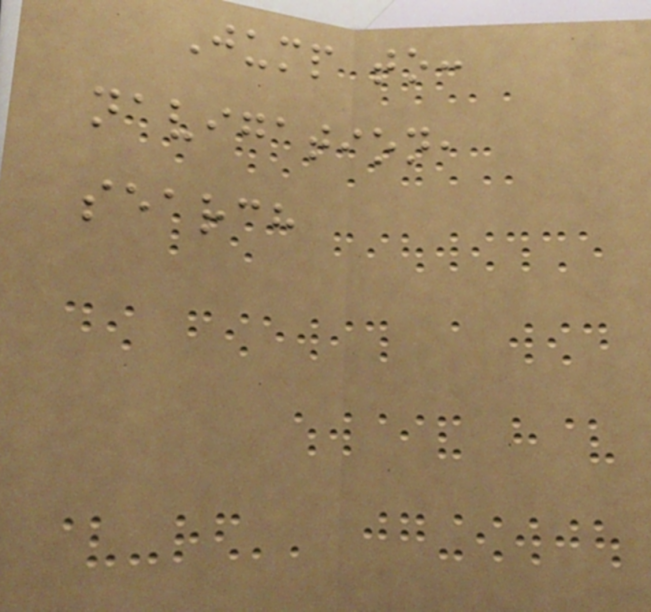Jump to:
navigation,
search
